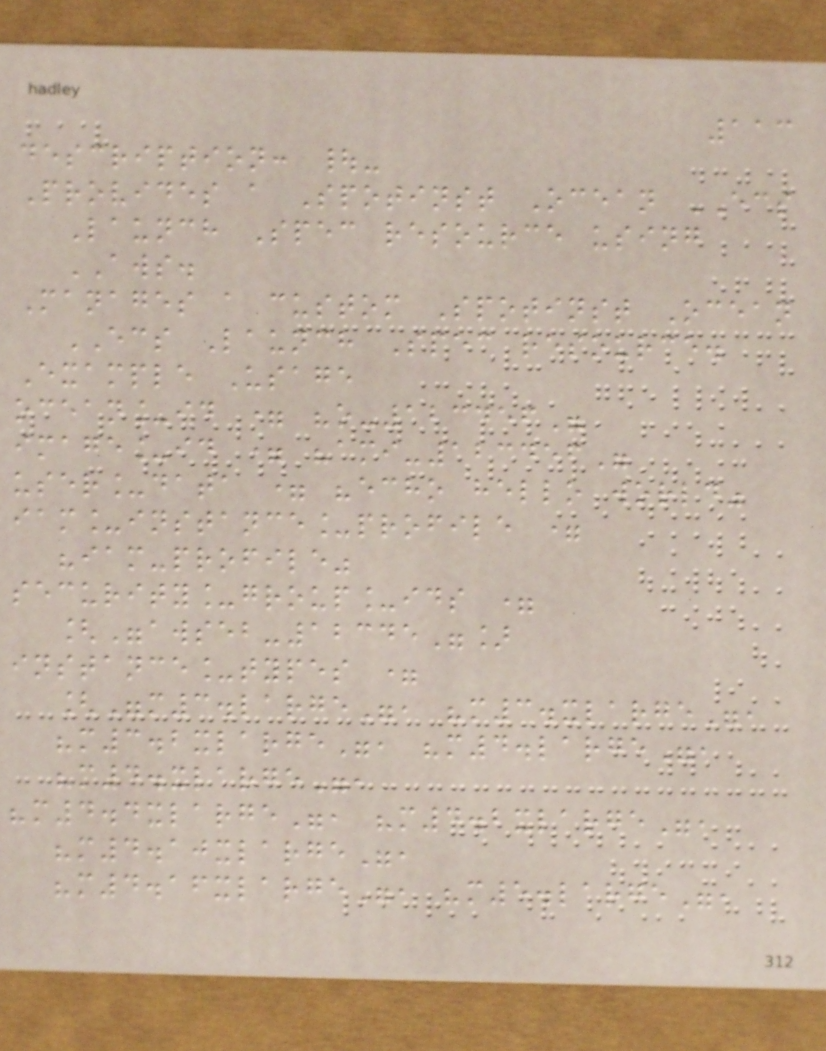113
description: |-
Provides a Spotinst Ocean ECS
Launch Spec resource using
AWS.
Manages a custom Spotinst Ocean
ECS Launch Spec resource.
Example Usage
ocean_id = "o-123456"
image_id = "ami-123456"
user_data = "echo hello world"
iam_instance_profile =
"iam-profile"
security_group_ids =
["awseb-12345"]
instance_types =
["m3.large", "m3.xlarge",
"m3.2xlarge", "m4.large",
"m4.xlarge",
"m4.4xlarge", "m4.2xlarge",
"m4.10xlarge",
"m4.16xlarge", "m5.large",
